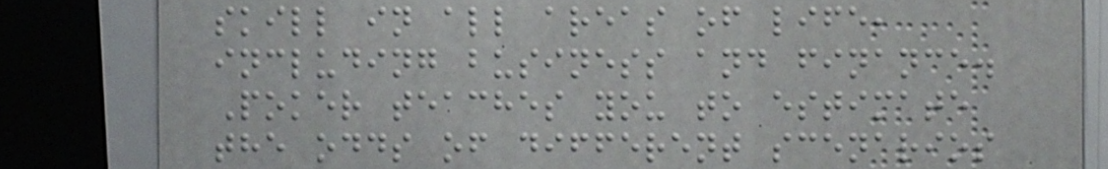skill in all areas of life,
including business and finance.
Poker teaches you to estimate
the odds of different scenarios
